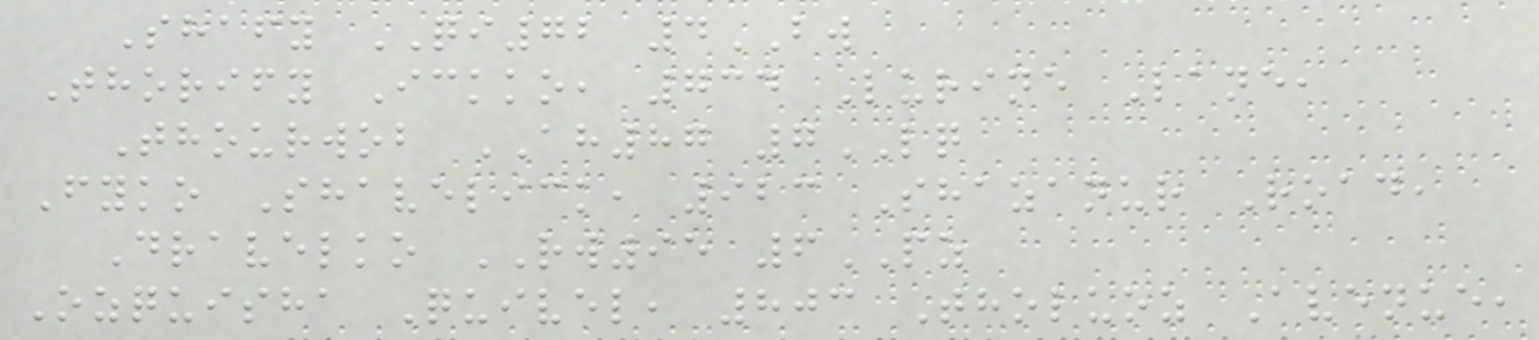Shafy QI72 4BW
Thorify Ickko, 734 Lurine Lane,
Thourwob AH87 7LQ
Fyko Shavelick, 923 Shazanur Road,
Dravelko RW95 6PZ
Ozquisha Quivel, 803 Tholuoz Avenue,
